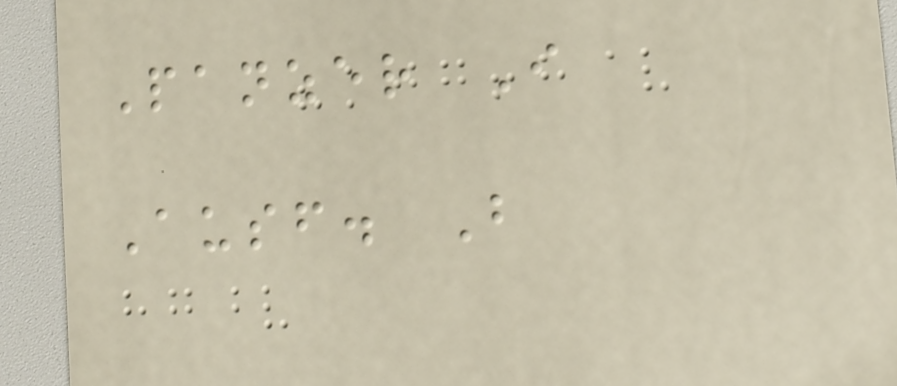Panzer I
Ausf. B
